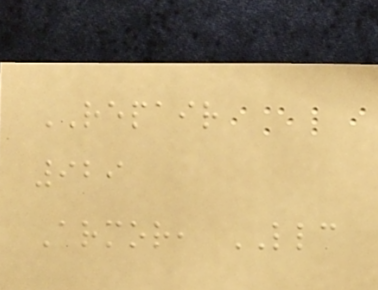REPAIR
929
Armor, LLC
